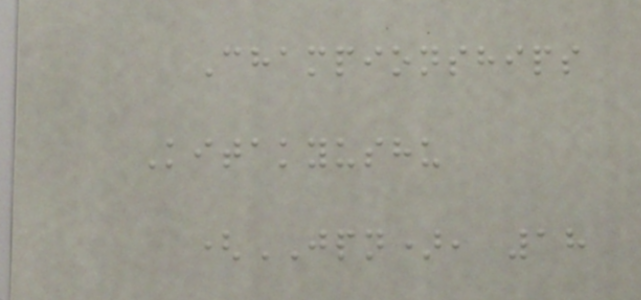Championships
Kitakyushu
(JPN), 18
